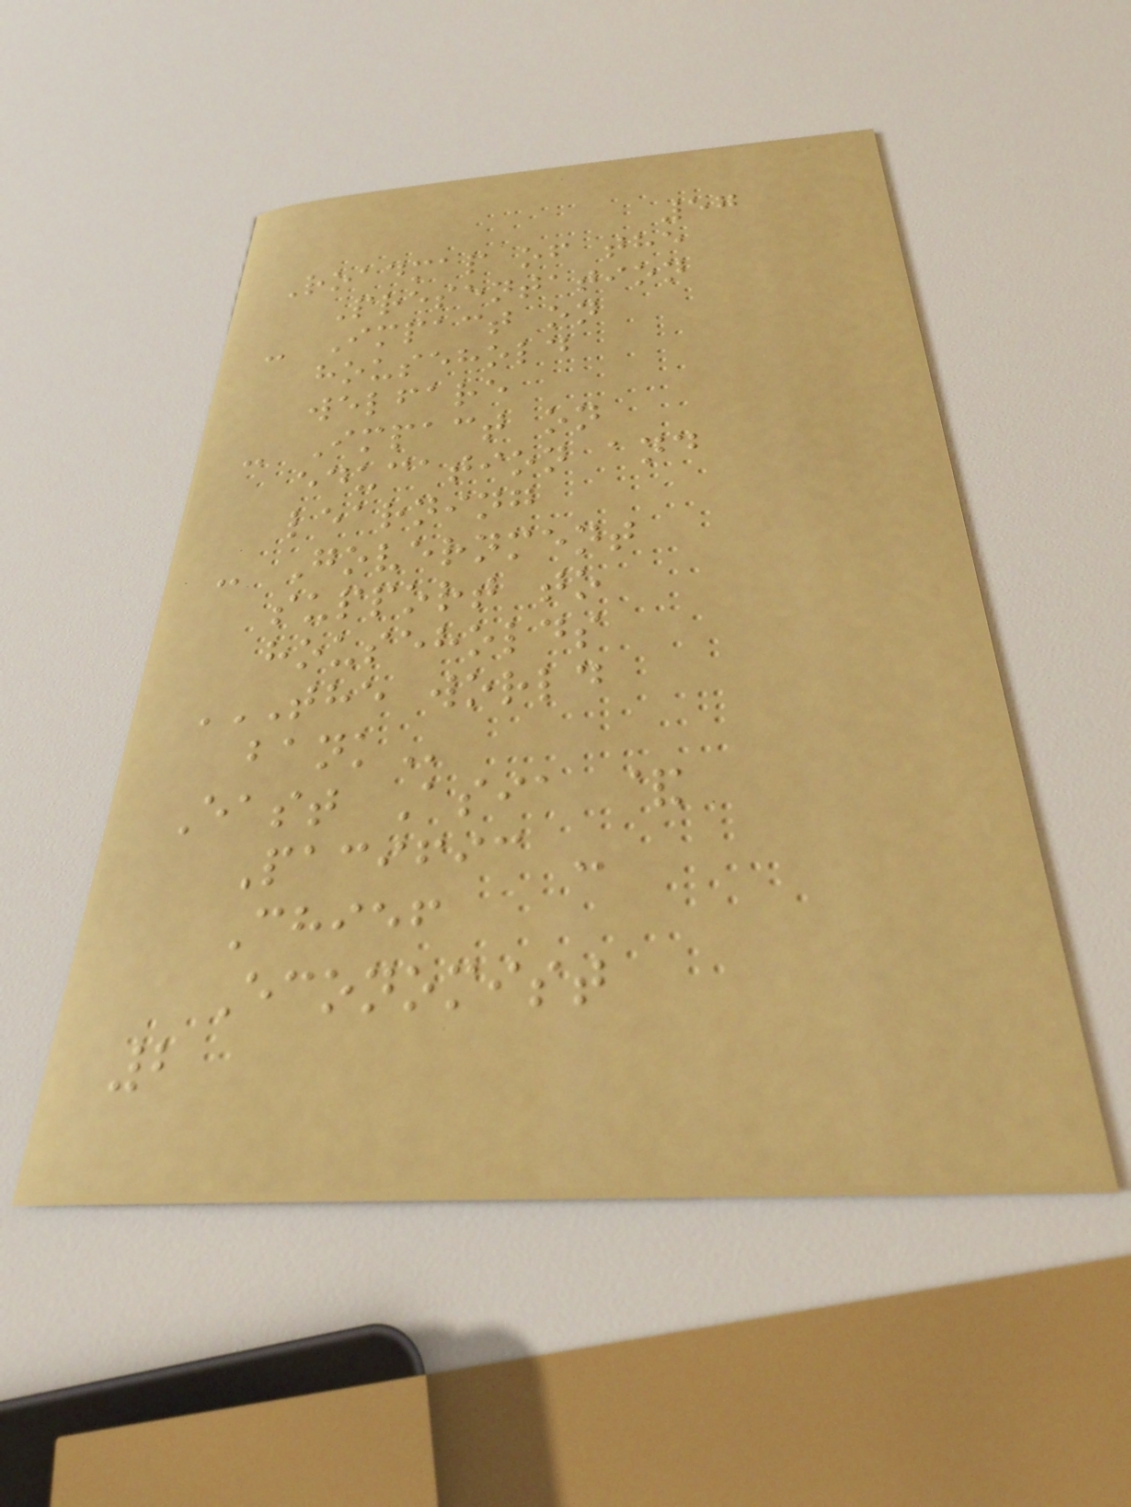57
Roadmap of the
Presentation
- Impact on
household
welfare
- Impact on
education and
learning
- Government
support to
households
THE WORLD
BANK
East Asia &
Pacific -
Chief
Economist
2
